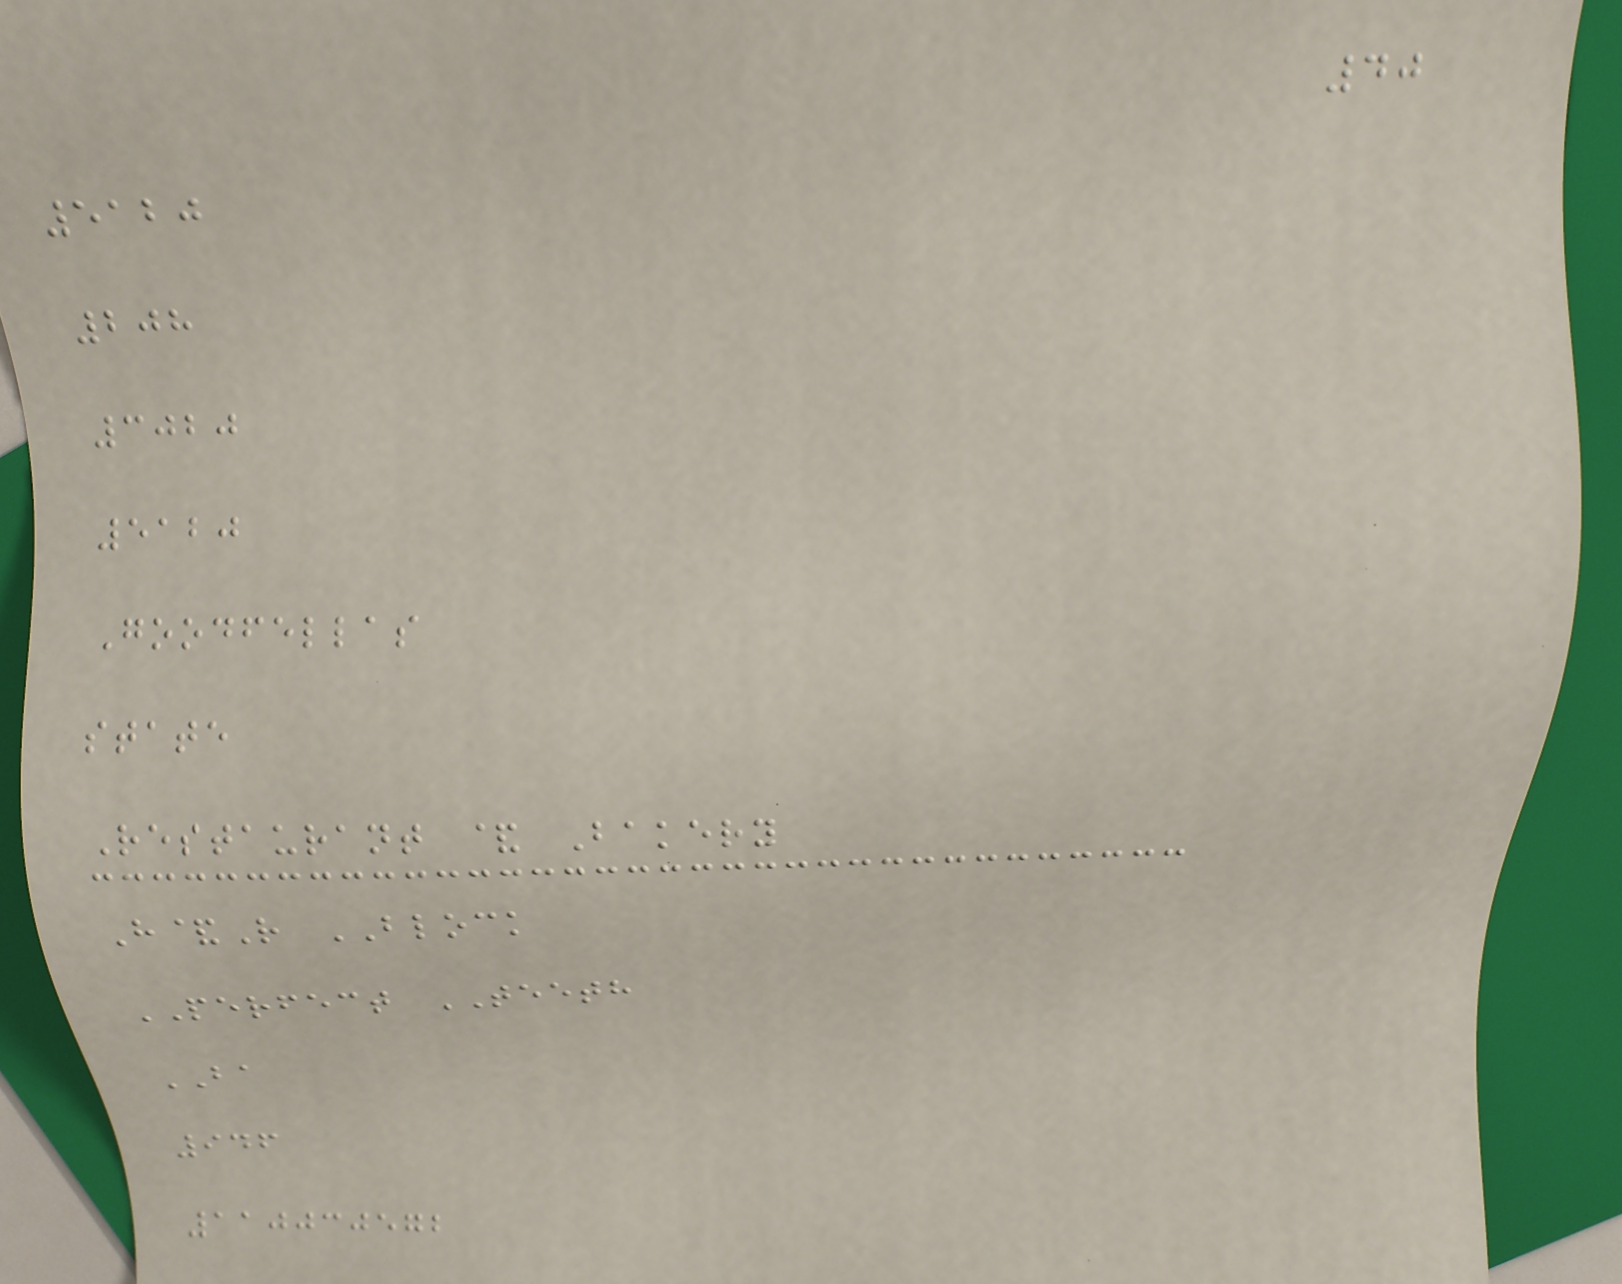40
5120
208
3020
5120
Goodfellas
state
Restaurant & Bakery
H&R BLOCK
PERFECT TEETH
BA
946
110030572
